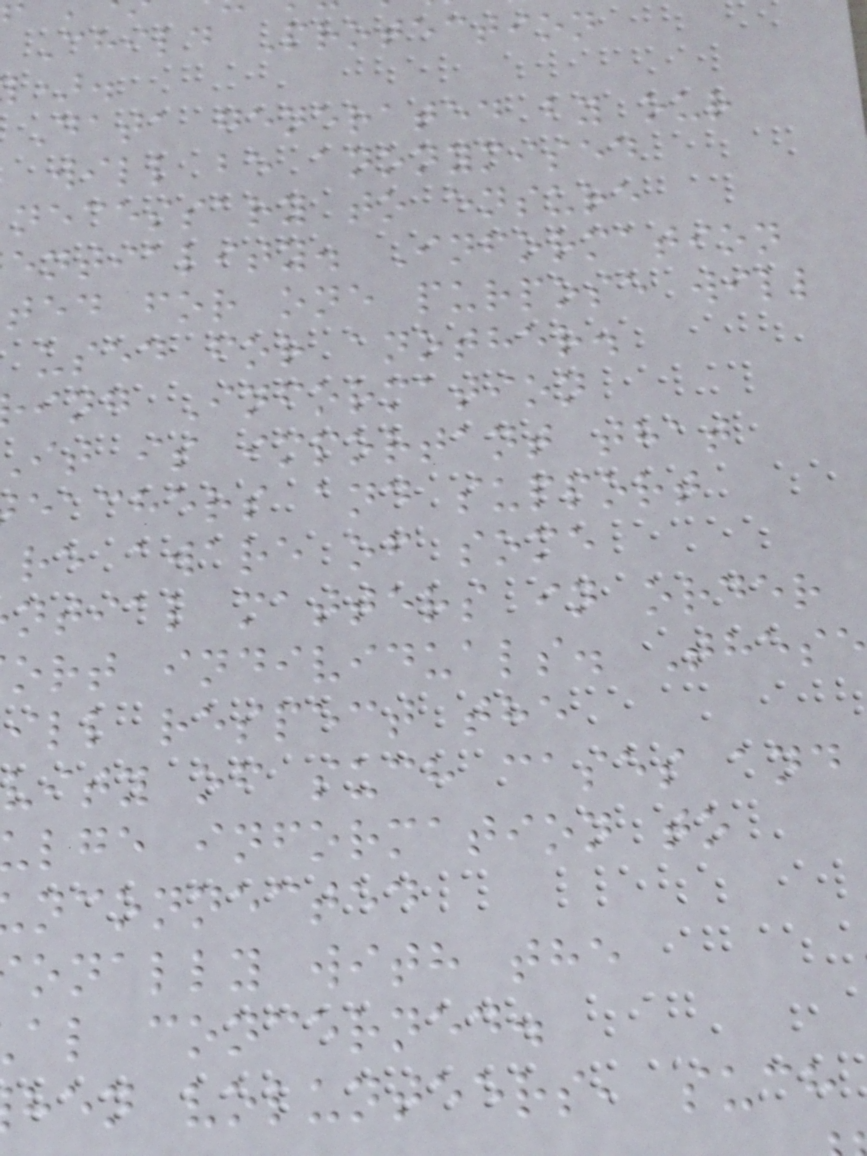Child Protection
Data generated by our
will be anonymised
necessary to ensure
entiality. Information
ted for one purpose will
used for another.
ing Information
it is important that
eachers and support
re aware of some
ntial matters in order
ort individuals. Thes
ill respect the
vity of such cases and
lge information to
nconnected
onally with the
al concerned.
hen volunteers, such
